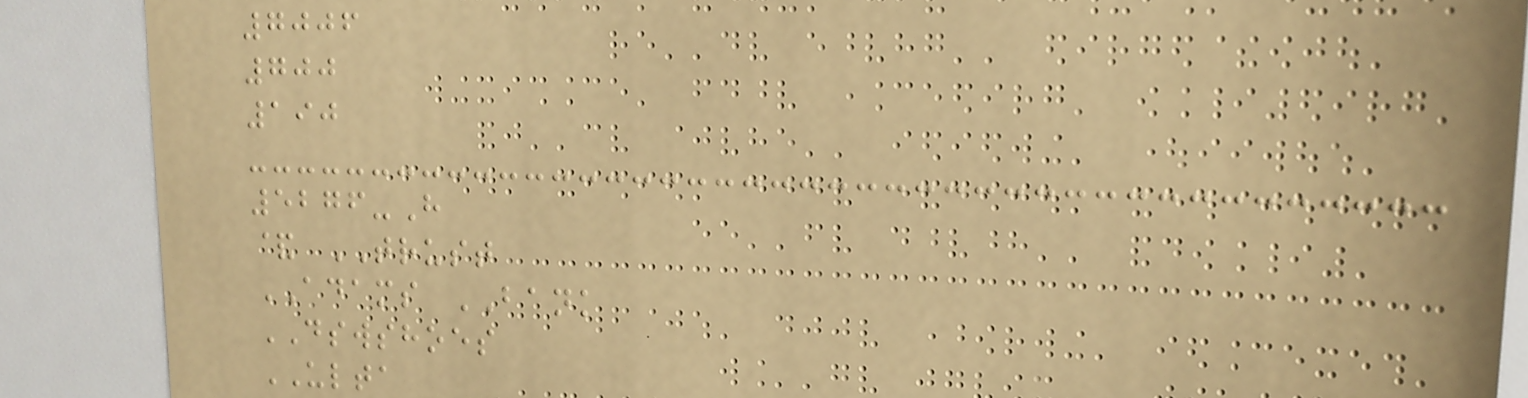7006
700
190
5276-H
& TRUST
ADAMS BANK
DSWSHOES
ULTA
